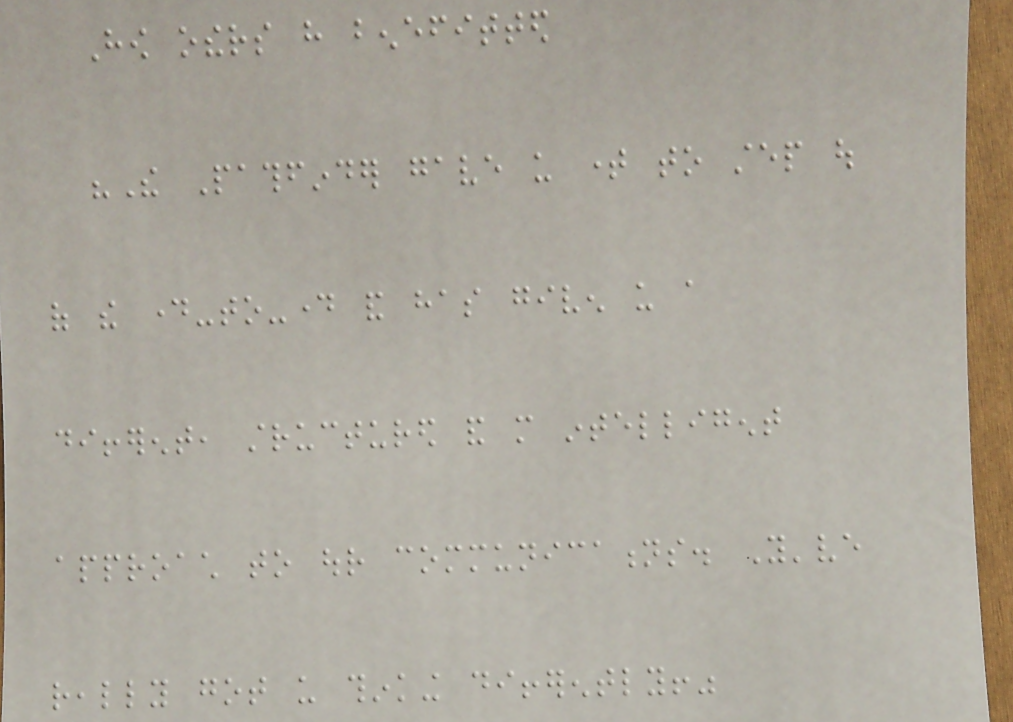How others have benefitted
"The Pathfinder gave us time to step out
of the day-to-day and has given us a
different, structured and more intelligent
approach to our communications. You've
really got us thinking differently!"
